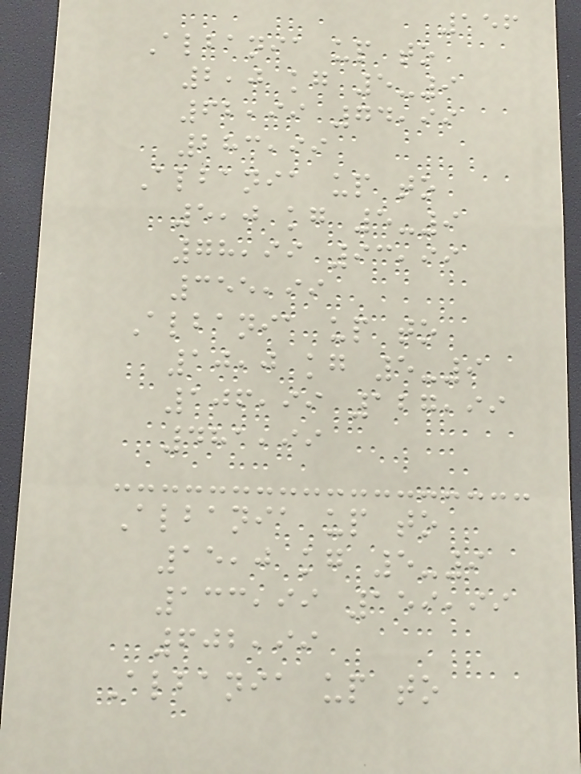156
Albania up to
2,0 kg 5-9
62,99 74,99
283,99
Albania up to
5,0 kg 5-9
78,99 93,99
355,99
Albania up to
10,0 kg 5-9
106,99 127,99
481,99
Albania up to
15,0 kg 5-9
133,99 159,99
602,99
Albania up to
